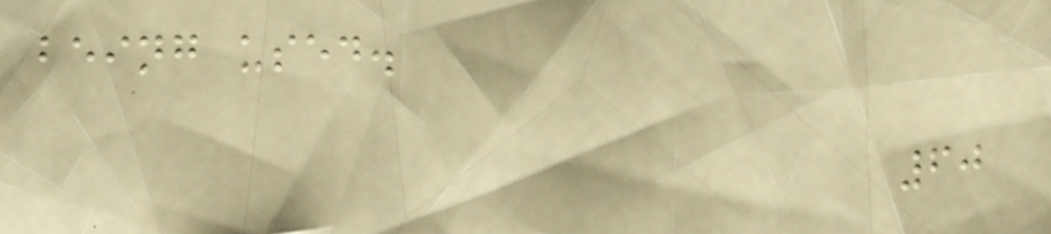being used.
60
